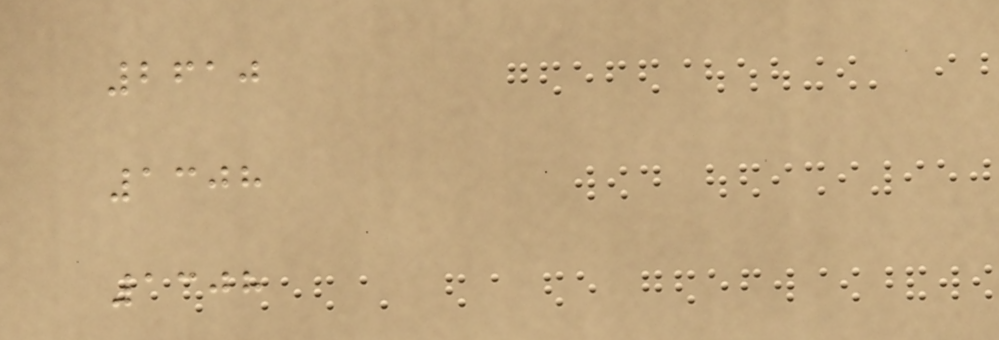2610
1308
1308
